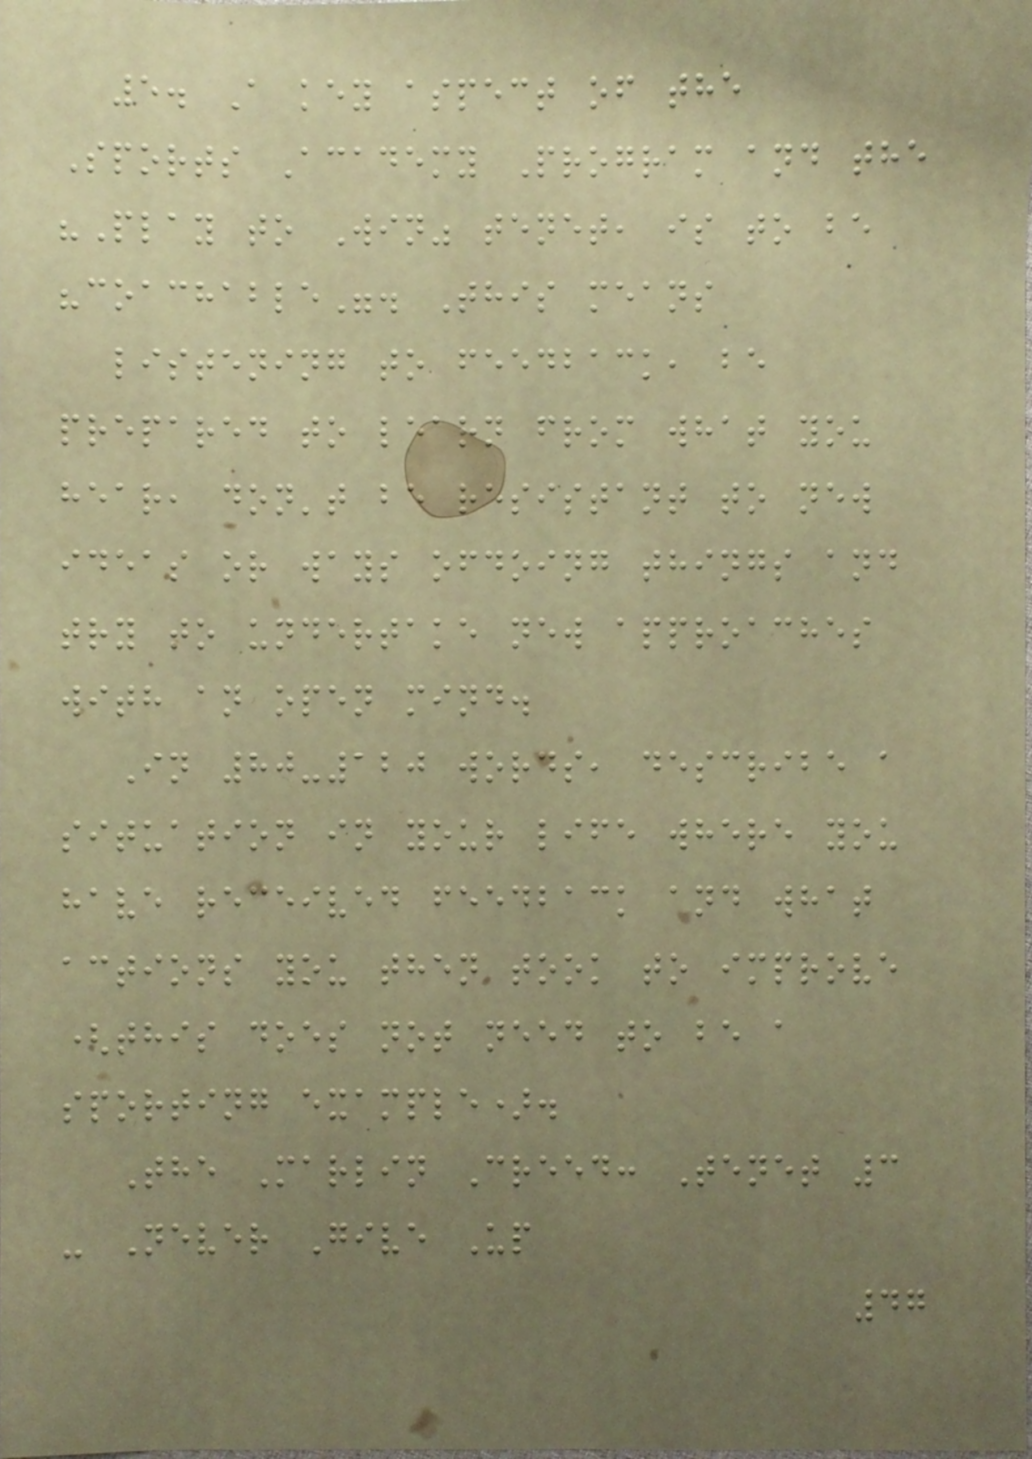5. A key aspect of the
Sports Academy Program and the
"Play to Win" tenet, is to be
"coachable". This means
listening to feedback, be
prepared to learn from what you
hear, don't be resistant to new
ideas or ways ofdoing things and
try to undertake new approaches
with an open mind.
In 80-120 words, describe a
situation in your life where you
have received feedback and what
actions you then took to improve
(this does not need to be a
sporting example).
The Marlin Creed: Tenet 3
- Never Give Up
47
